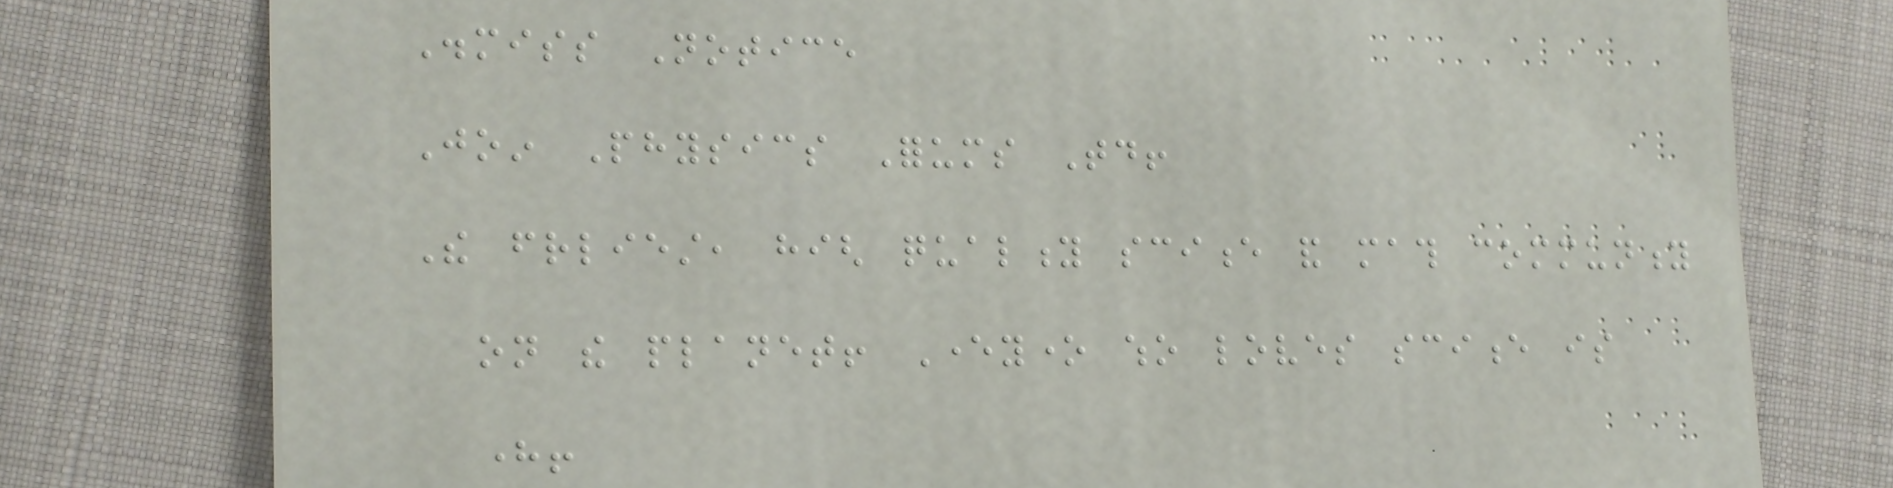Dismiss Notice
Join Physics Forums Today!
The friendliest, high quality science and math community
on the planet! Everyone who loves science is
here!
